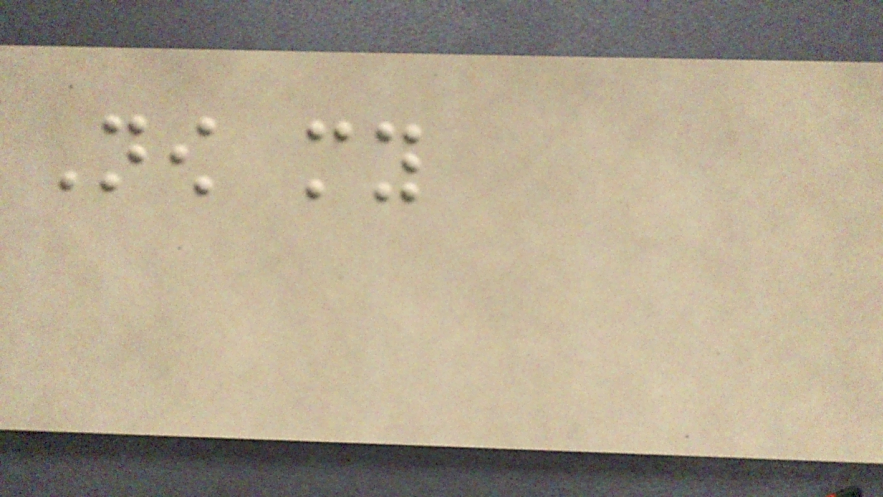Now my
